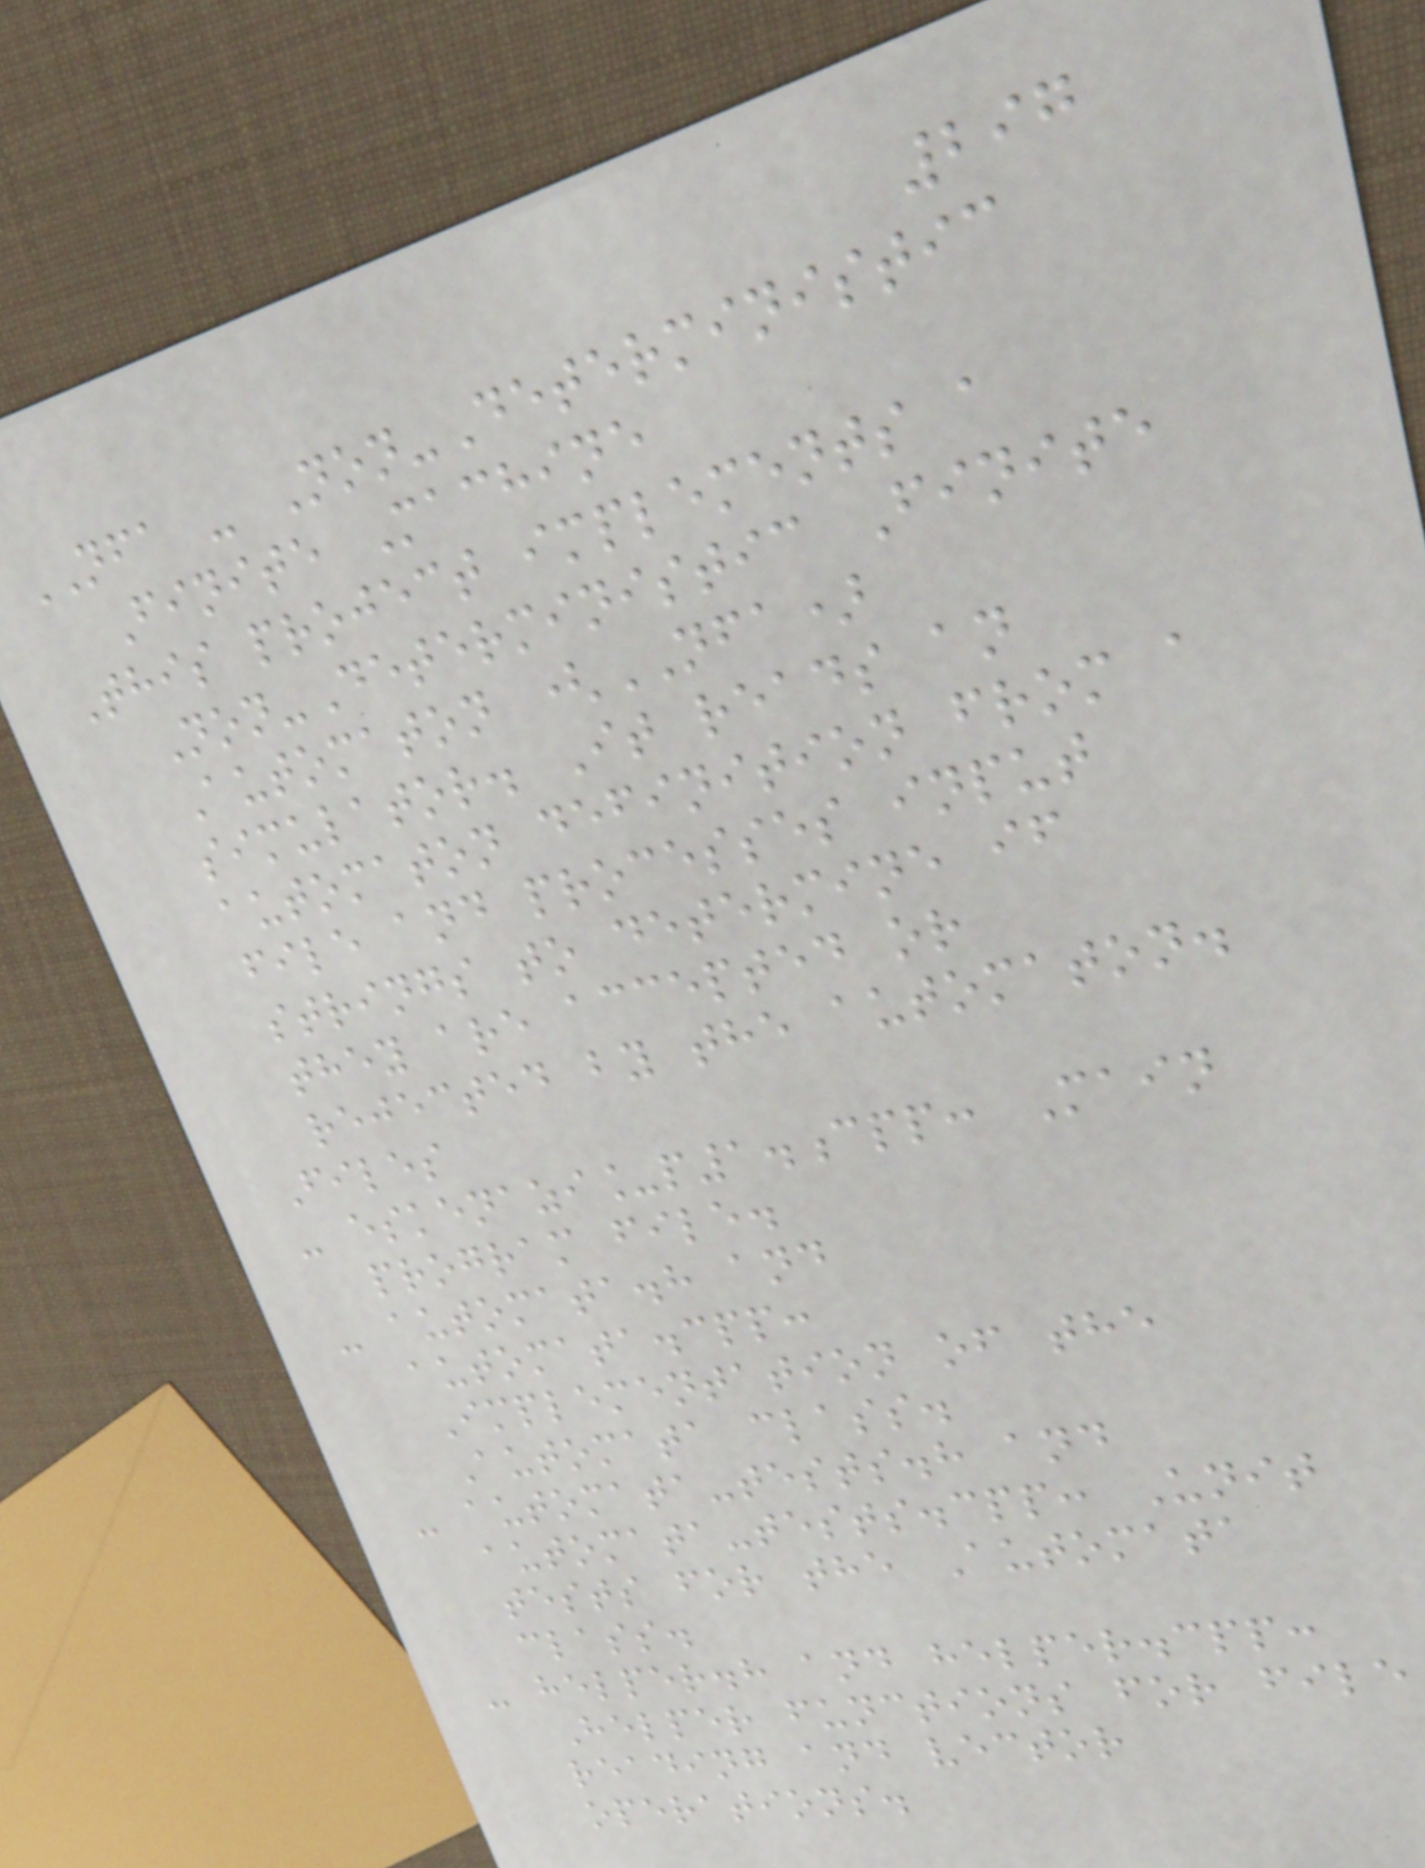297
NFA - Non-Deterministic
Finite Machine
This project implements a
Non-Deterministic Finite
Automaton (NFA)
simulator. It reads an
automaton definition from a
file and processes input
strings to determine if
they are accepted or
rejected by the automaton.
Files
- eskenazi_p1.cpp: Main
program file.
- automata.h and
automata.cpp:
Implementation of the
Automata class.
- automata-tests.h and
automata-tests.cpp: Unit
tests for the Automata
class.
- helper.h and helper.cpp:
Helper functions for file
reading and vector
operations.
